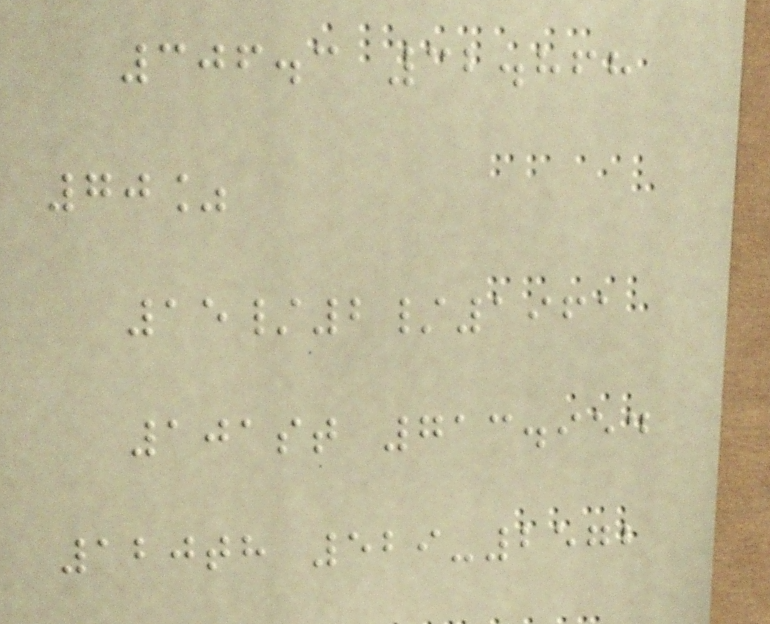306.3 32.868
70%
15/2/1961
101st 713.954
120th 529-2572
